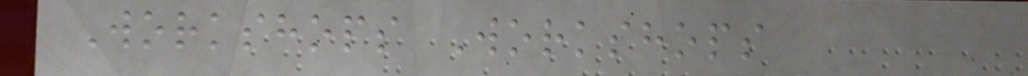Workshops Workshops
